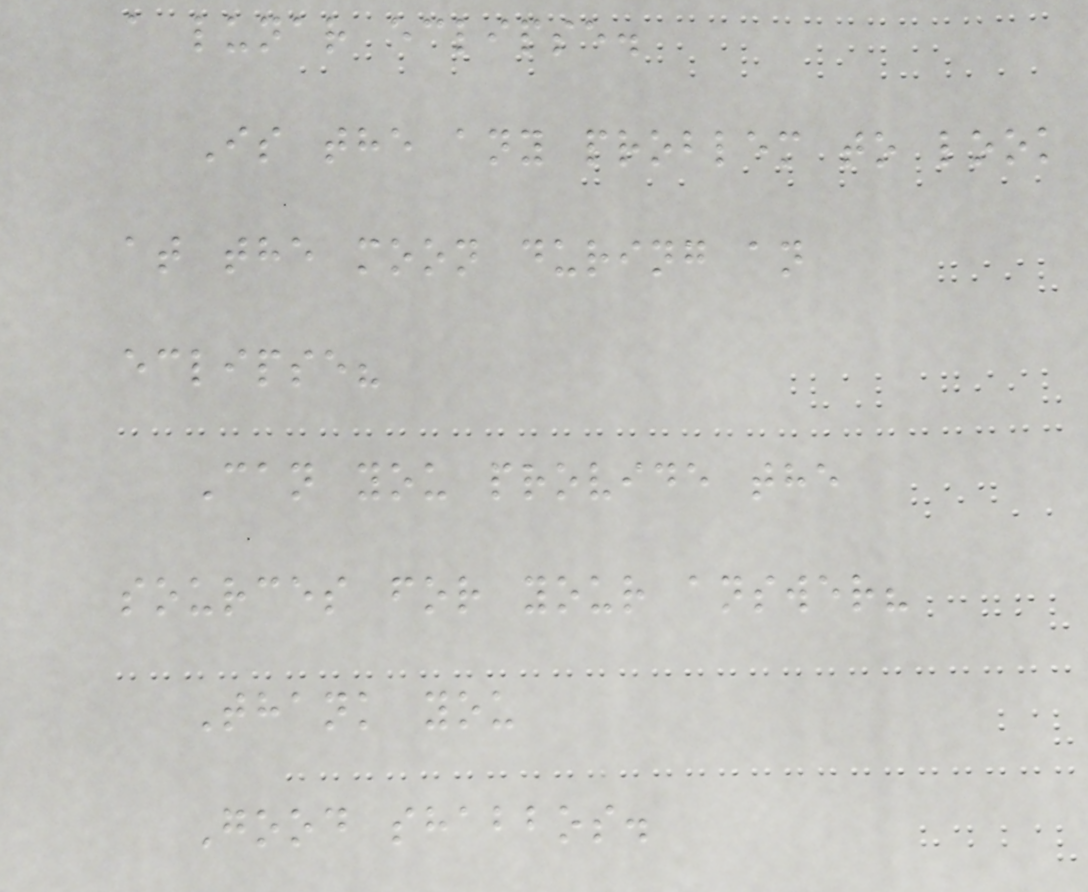a lunar eclipse.
Is the any problem to look
at the moon during an
eclipse?
Can you provide the
sources for your answer?
Thank you
Good shabbos.
